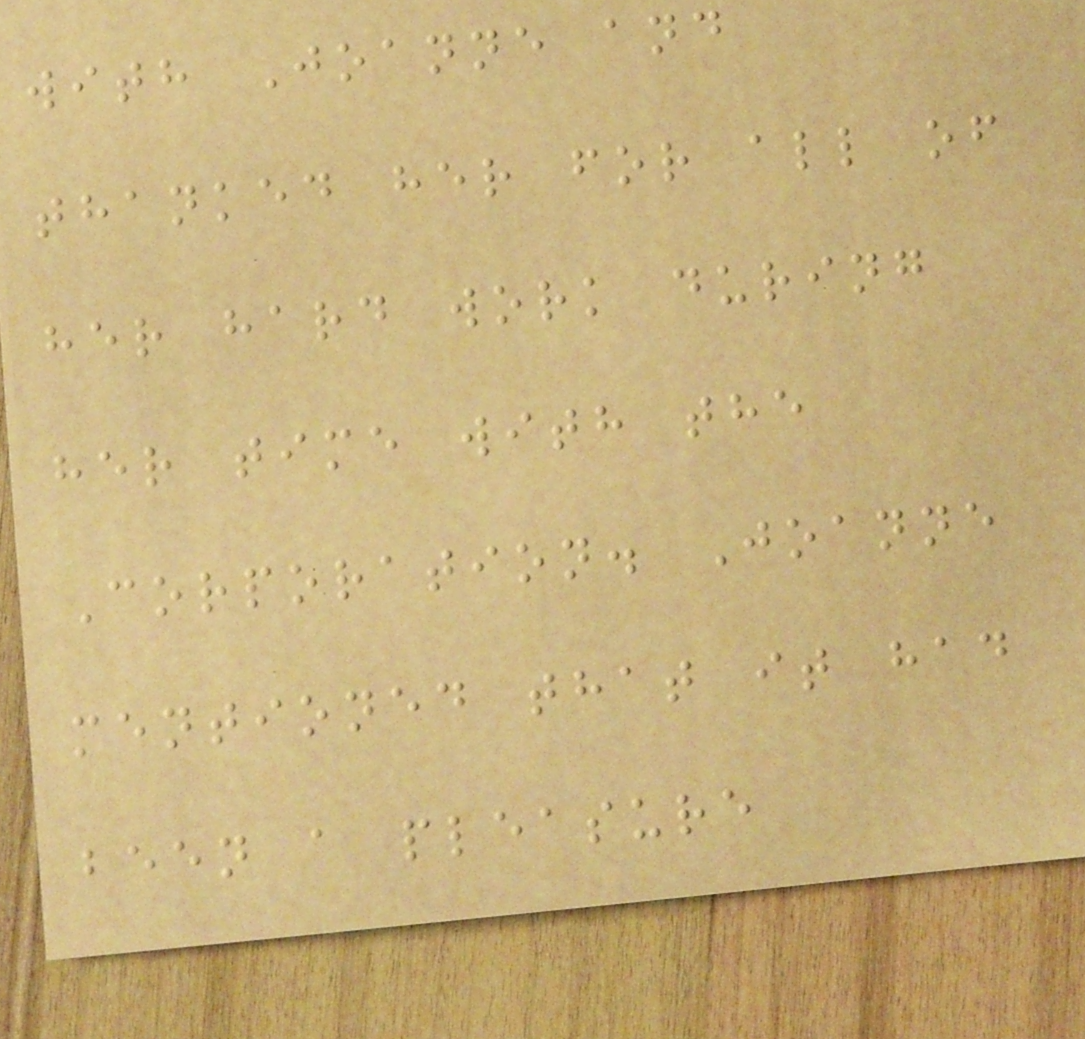with Joanne and
thanked her for all of
her hard work during
her time with the
Corporation. Joanne
mentioned that it had
been a pleasure
